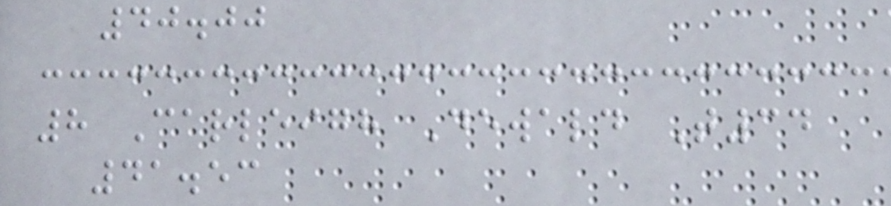40.00
8 Carleigh Dewald T34
41.53
